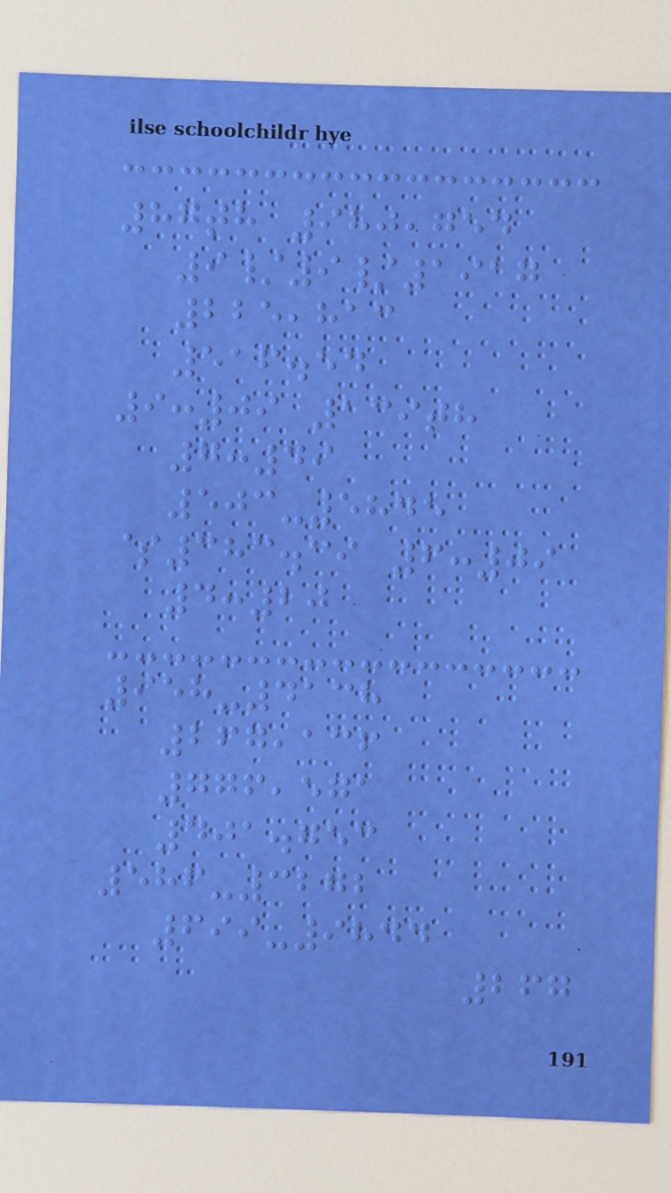87th 980,754
9/9/1917
225,813
516.54
9:09 139th
7:49
503-5845
$383.39 6:09
4:20
958-4138
267,136
776,571
401.753
586-3272
699-9844
267
